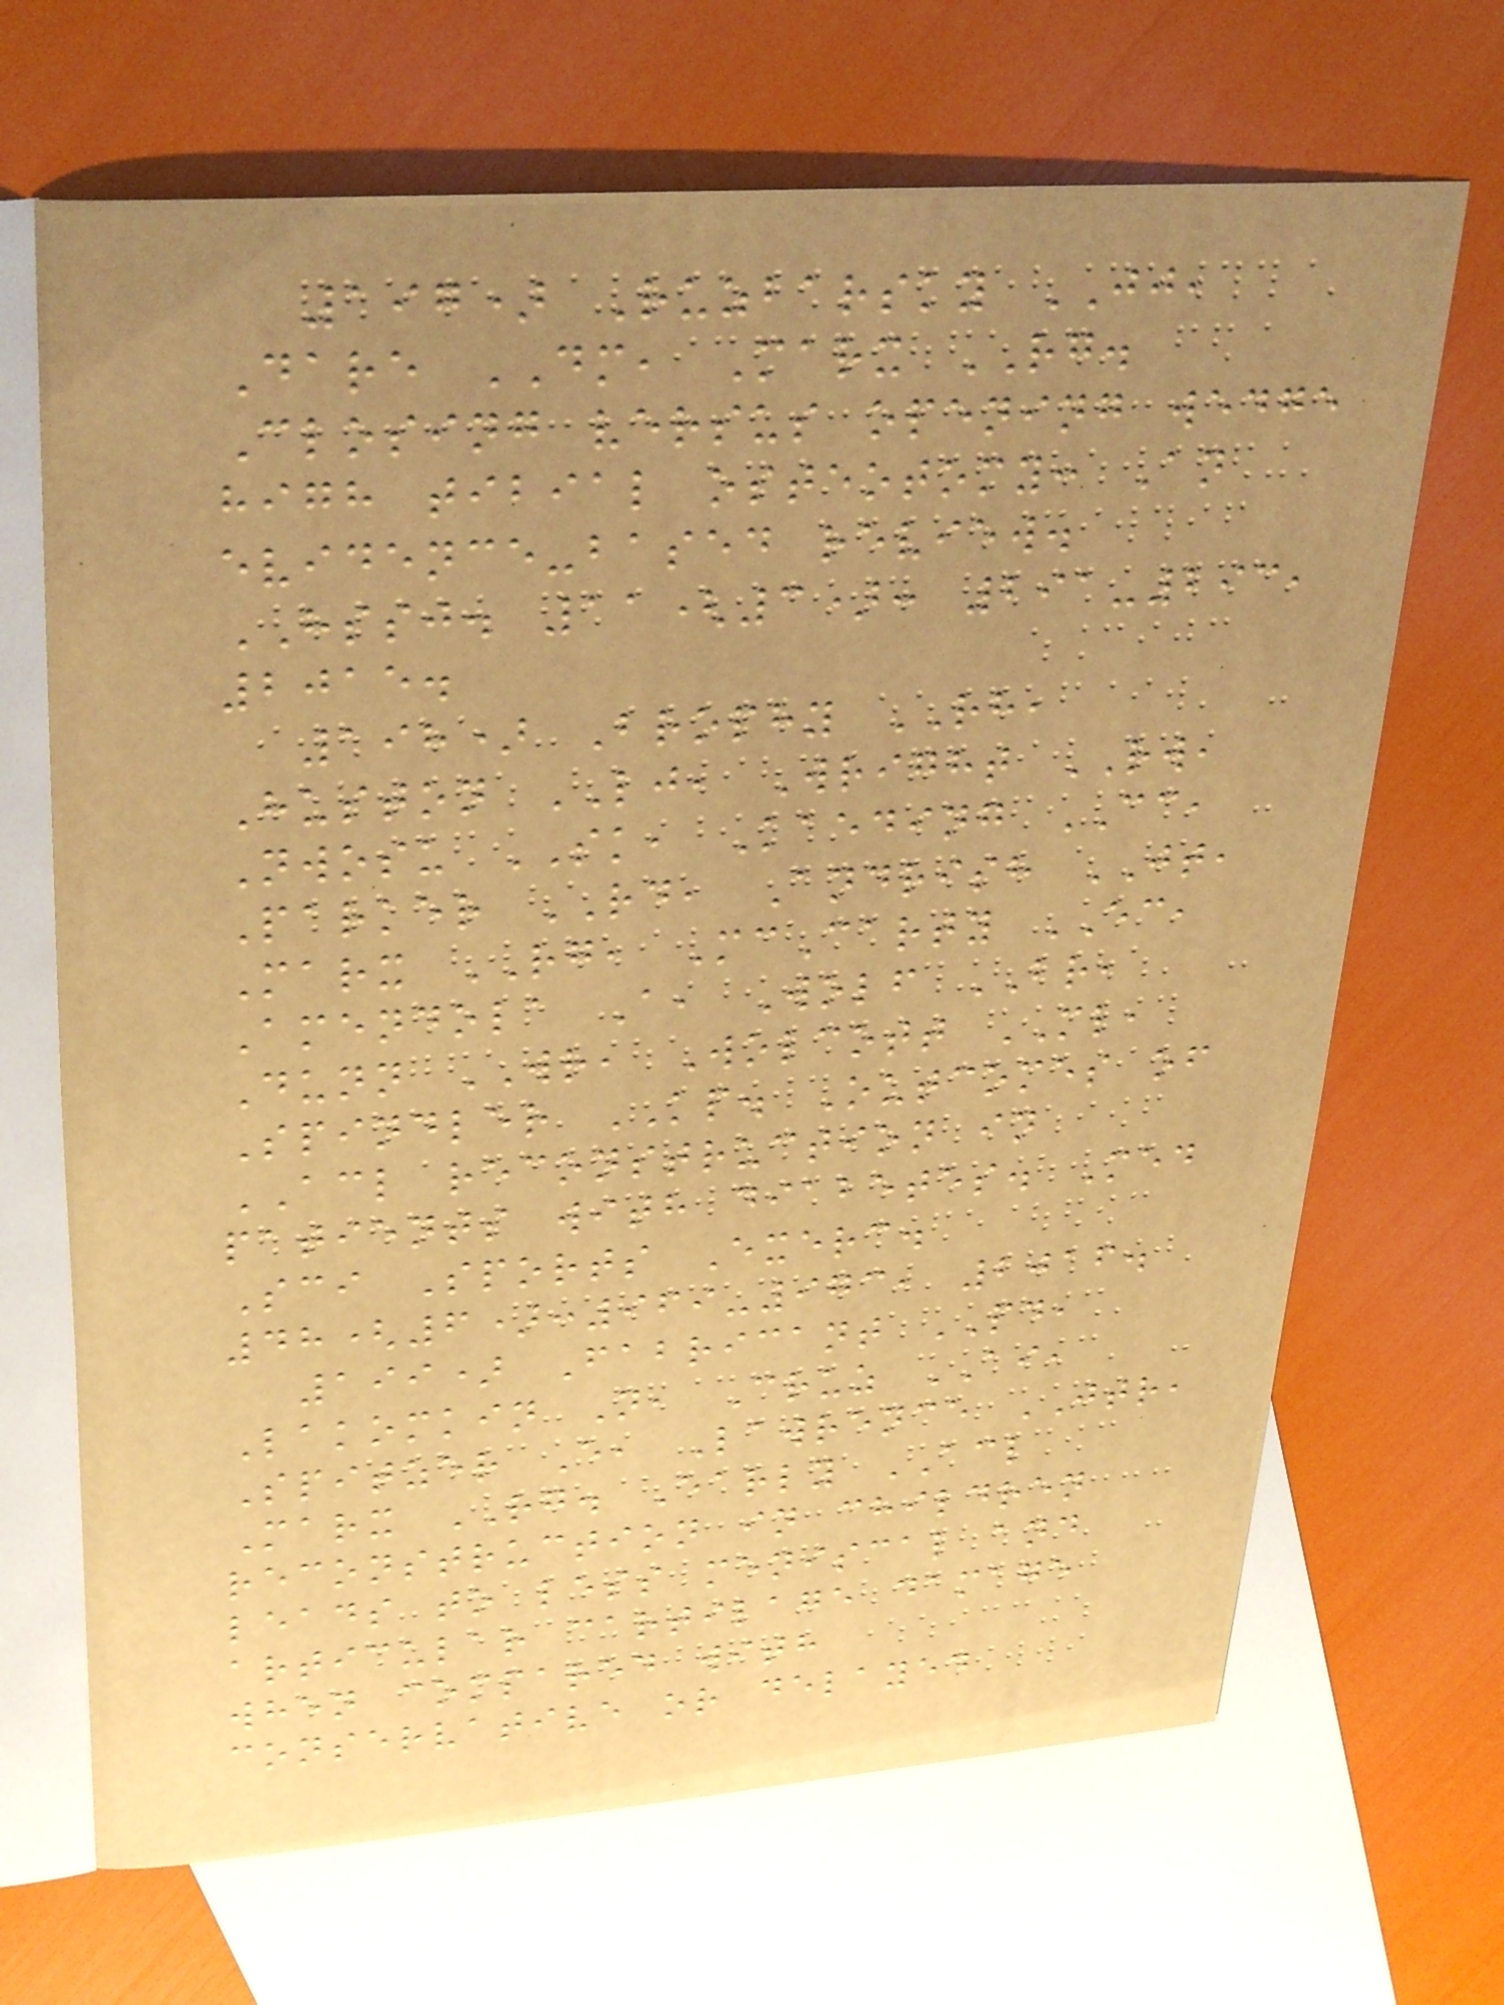197) Ruzbarsky JJ,
Dare DM, Marx RG.
Closing versus opening wedge
high tibial osteotomy: An
evidence-based review.
HSSJ. 11(3): 291-293,
2015.
198) Brophy RH,
Huston LJ, Wright RW,
Nwosu SK, Kaeding CC,
Parker RD, Andrish JT,
Marx RG, McCarty EC,
Amendola A, Wolf BR,
Dunn WR, Wolcott ML,
Spindler KP. Outcomes of
ACL reconstruction in
patients with diabetes. Med
Sci Sports Exerc.
48(6):969-973, 2016.
199) Fabricant PD,
Lakomkin N, Cruz AI,
Spitzer E, Lawrence JTR,
Marx RG. Early ACL
reconstruction in children
leads to less meniscal and
articular cartilage damage
when compared with
conservative or delayed
